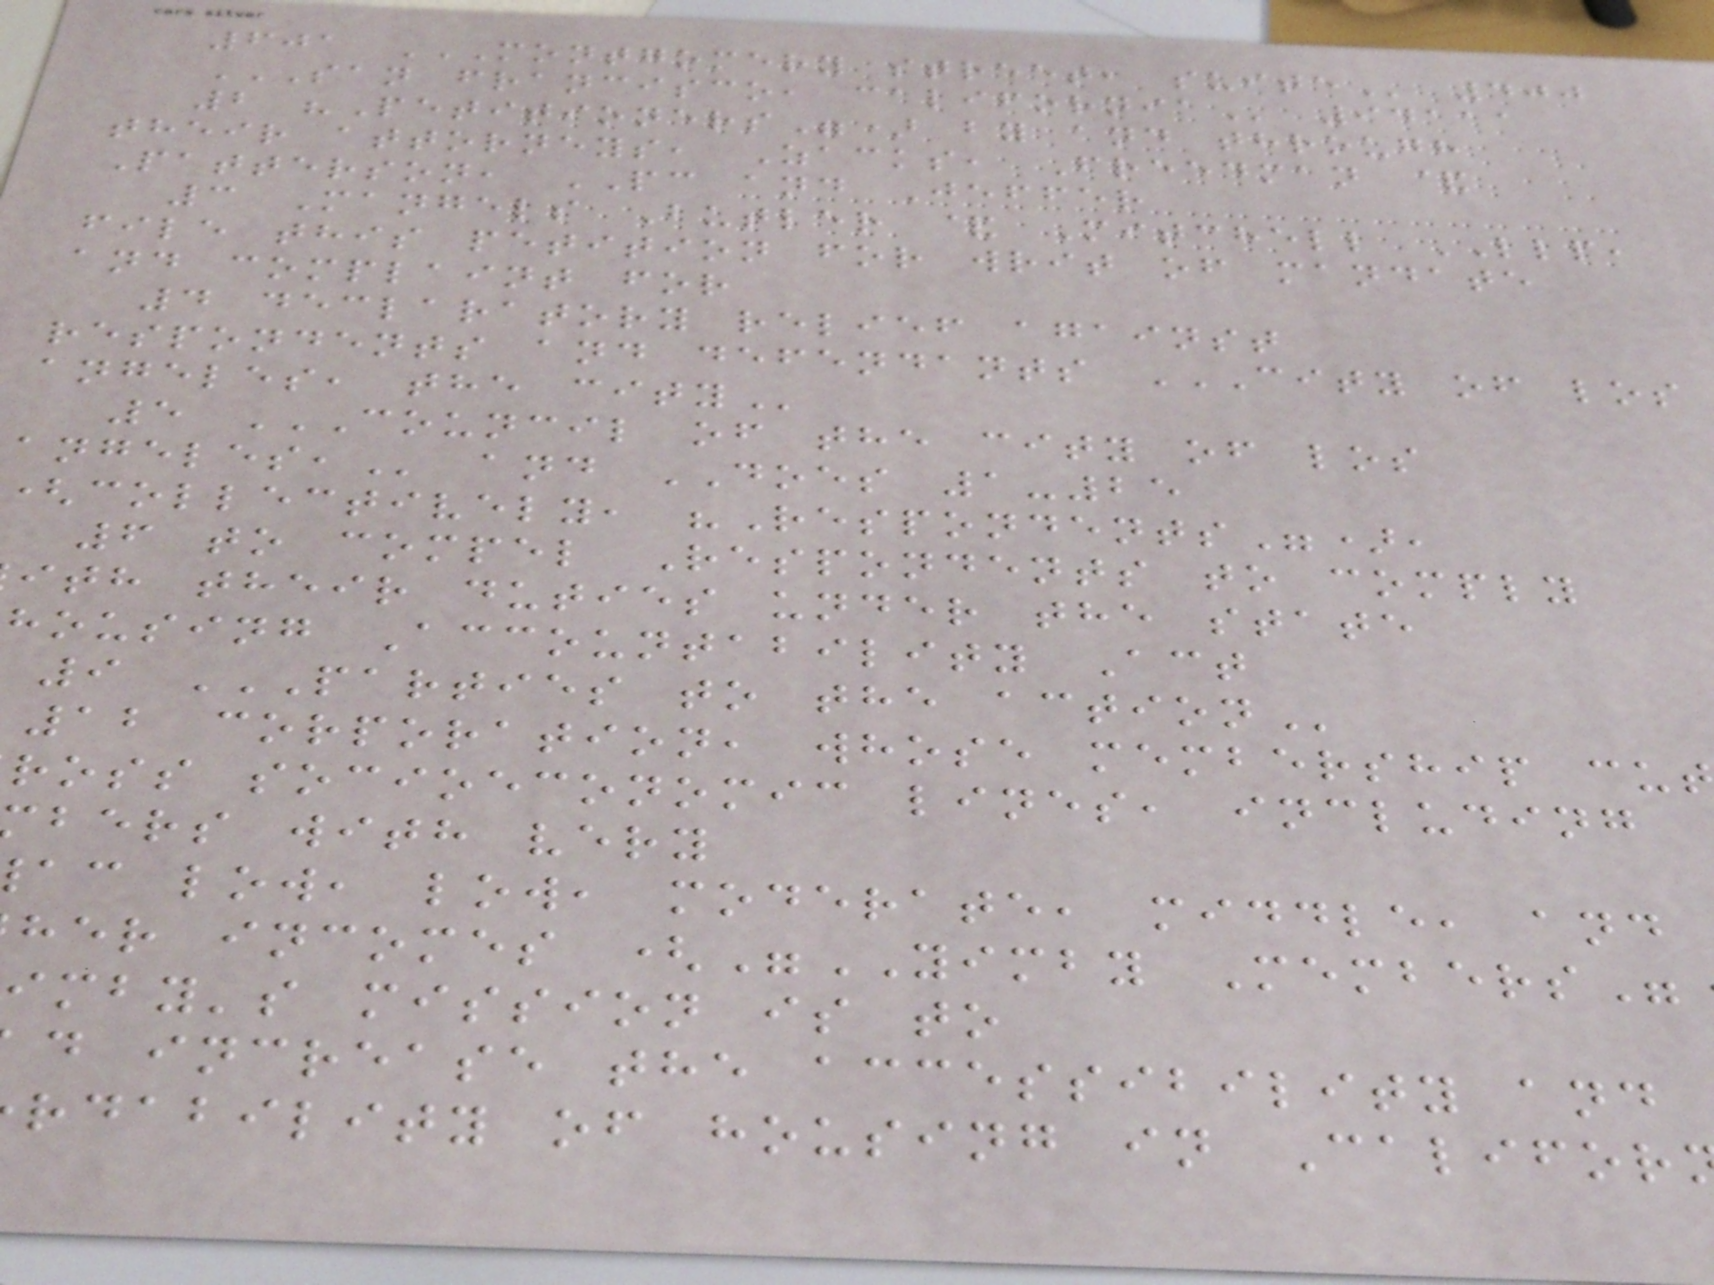601 MONTGOMERY STREET, SUITE 400
SAN FRANCISCO, CALIFORNIA 94111
2 "Petitioners") by and through
their attorneys, Zacks, Freedman &
Patterson, PC and Jeffer
3 Mangels Butler & Mitchell LLP,
file this petition for writ of mandate
and complaint for
4 declaratory relief against
respondents and defendants CITY OF LOS
angeles, the
5 COUNCIL OF THE CITY OF LOS
and DOES 1-25
collectively, "Respondents"),
6 to compel Respondents to comply
ith their duties under the state
housing Accountability Act
9 PARTIES TO THE ACTION
12 corporation, whose membership cu
ross socioeconomic lines, including
bers with very
ac low, low, moderate, middle, and
her incomes ("YIMBY Members
imby's mission is to
d increase the accessibility and
rdability of housing in Califor
